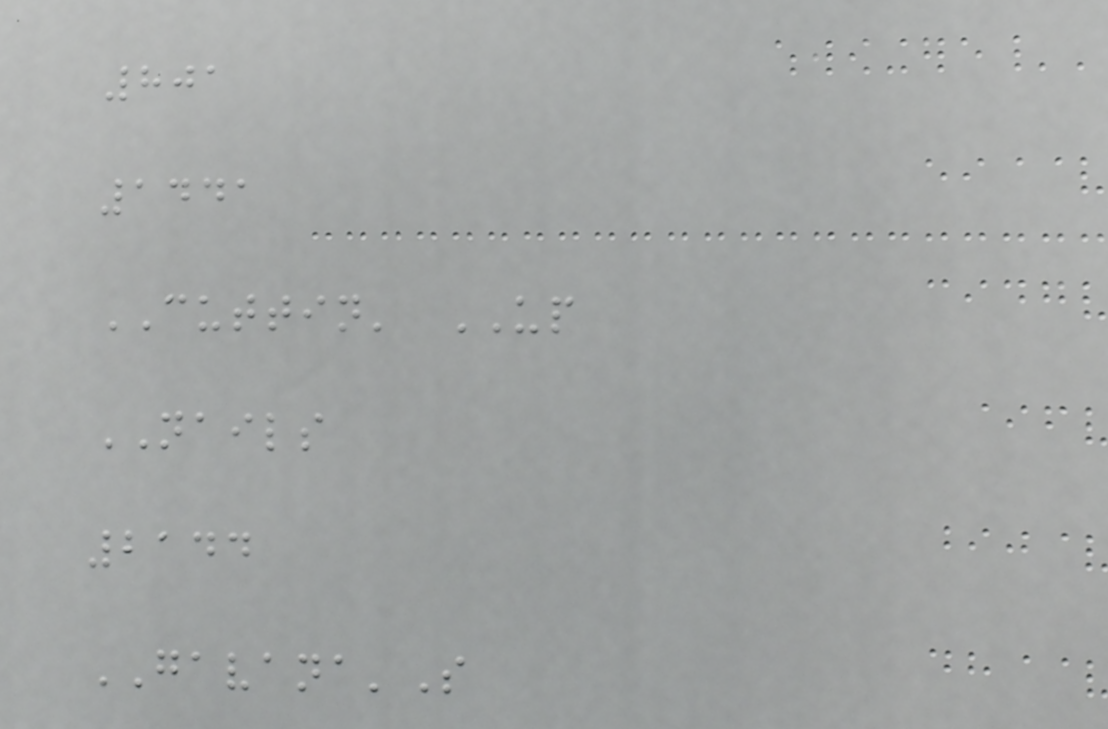801
1441
CUTTIN' UP
NAILS
2144
GAVANA'S
